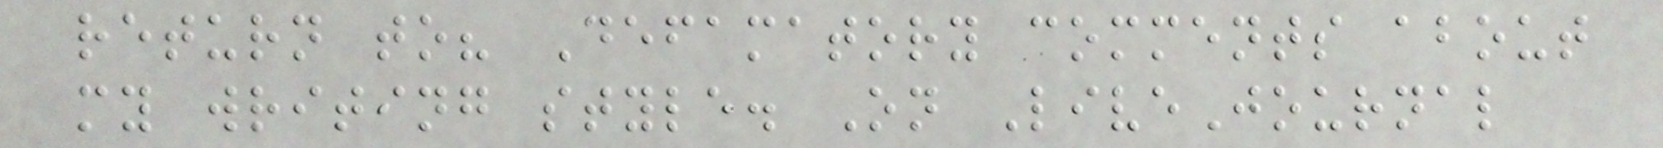return to? Defamatory comments about
my writing style. On LiveJournal
